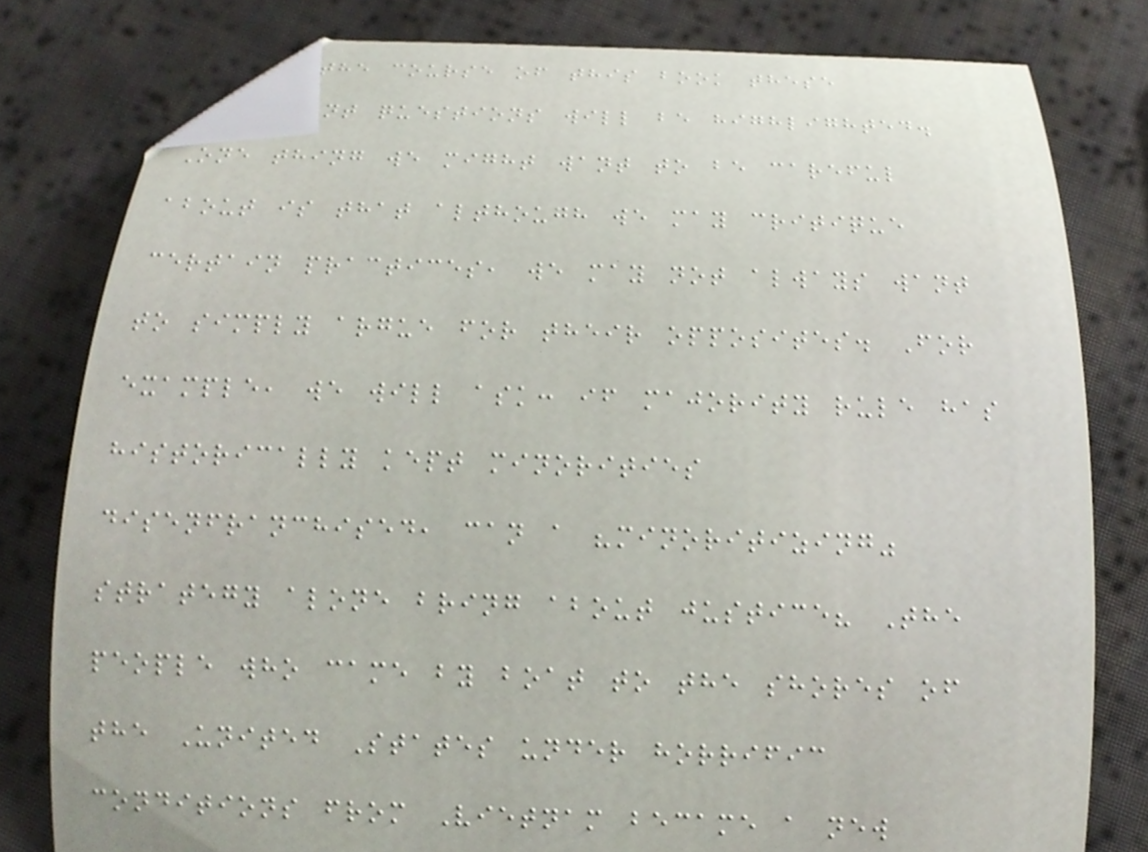In the course of this book these
different questions will be highlighted.
One thing we might want to be careful
about is that although we may critique
certain practices, we may not always want
to simply argue for their opposites. For
example, we will ask: if majority rule has
historically kept minorities
disenfranchised, can a "minoritizing"
strategy alone bring about justice? The
people who came by boat to the shores of
the United States under horrific
conditions from Vietnam became a new
